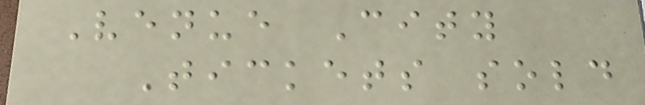Venue City
Tickets sold
